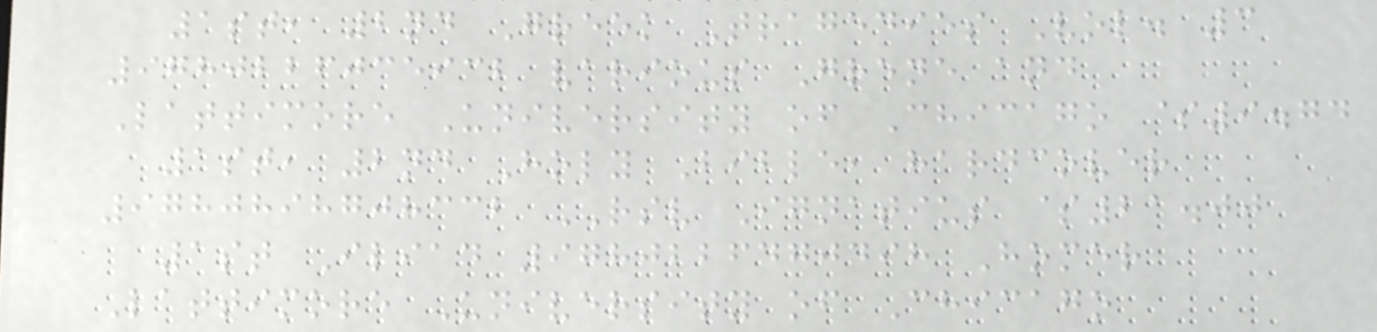1st, 2nd Greek Tragedies Vol. 3
9780226035932 various Grene and
Lattimore University of Chicago $9.74
1st, 2nd Holy Bible, hardcover
9780898708332 RSV Ignatius $21.00
1st Iliad 9780226470498 Homer
Lattimore University of Chicago
